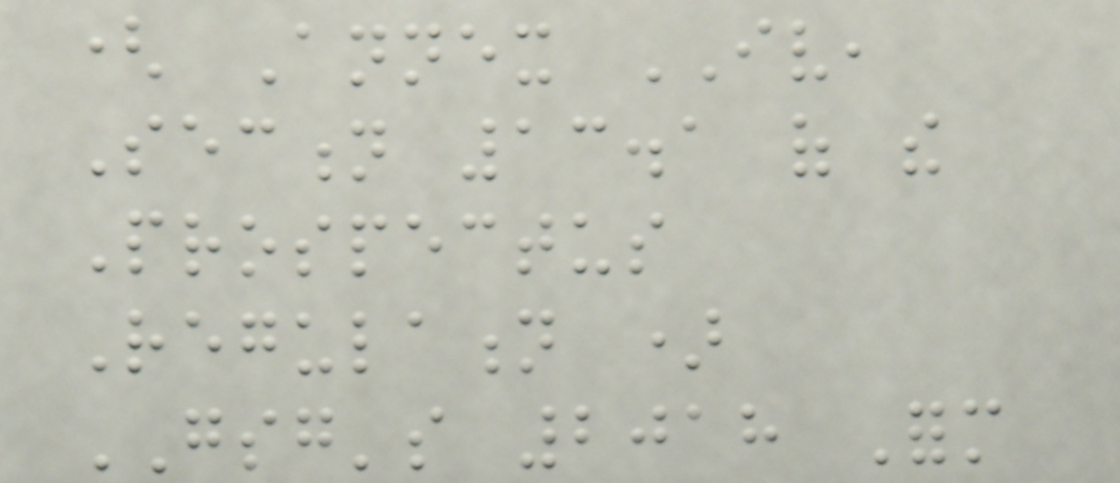( Annex IV,
Section 13.1 of the
Prospectus
Regulation )
GSG's 2018 Form
